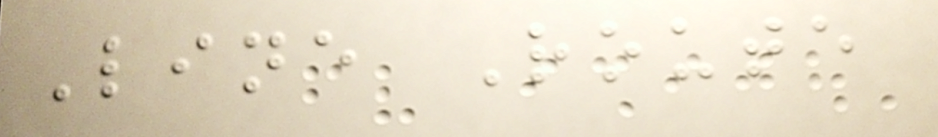Line Route
